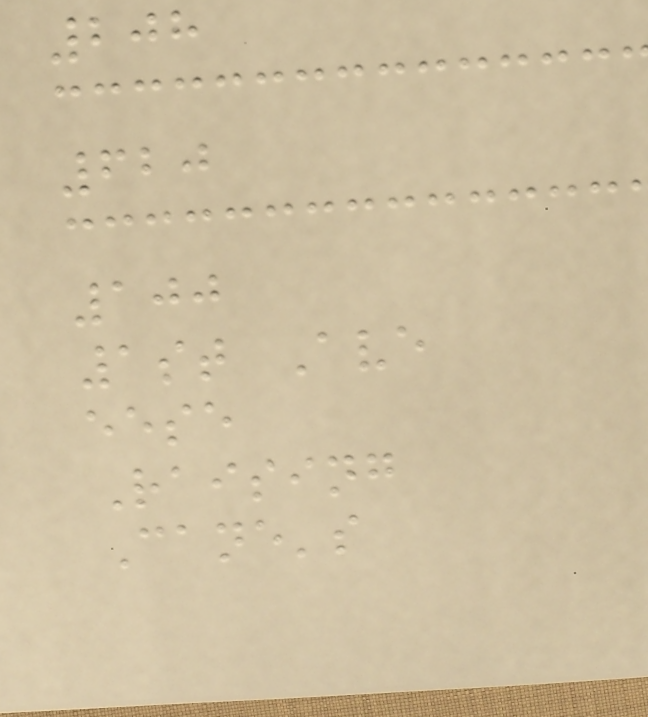208
620
100
1st Ave
eese
Raising
Cane's
